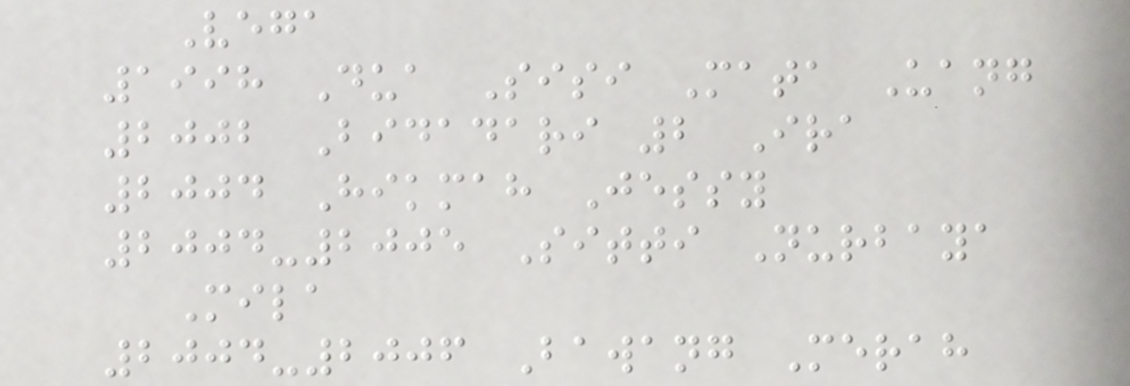Vega
1998 Dua Sisi Mata Uang
2002 Bidadari 2 Ira
2004 Hikmah Jessy
2004-2005 Sitti Nurbaya
Mila
2004-2006 Bawang Merah
